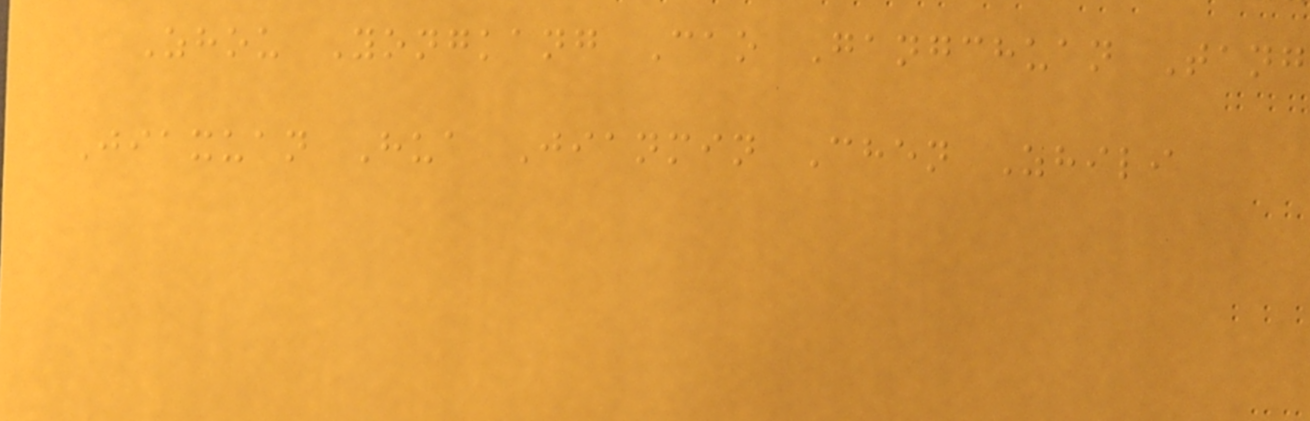Zhou Yongkang Cao Gangchuan Tang
Jiaxuan Hua Jianmin Chen Zhili
